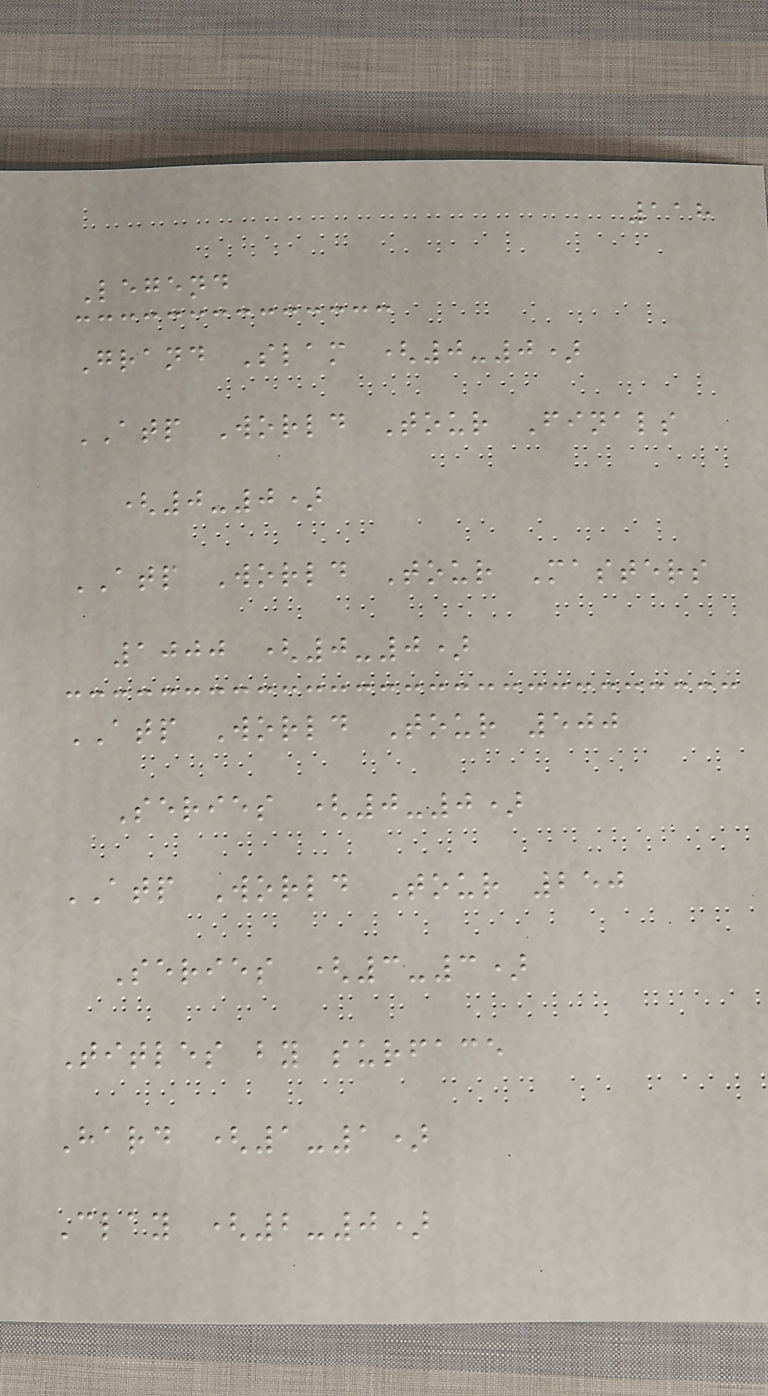118
Legend
Grand Slam (0-0)
ATP World Tour Finals
(0-0)
ATP World Tour Masters
1000 (0-0)
ATP World Tour 500
Series (0-0)
ATP World Tour 250
Series (3-3)
Titles by surface
Hard (1-1)
Clay (2-0)
